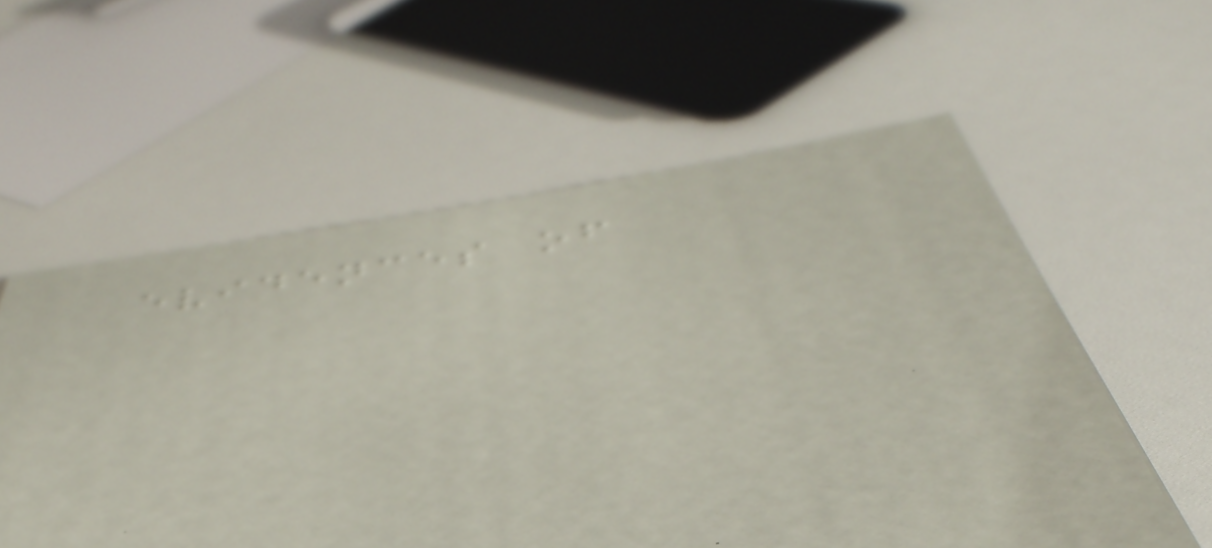evidences of
